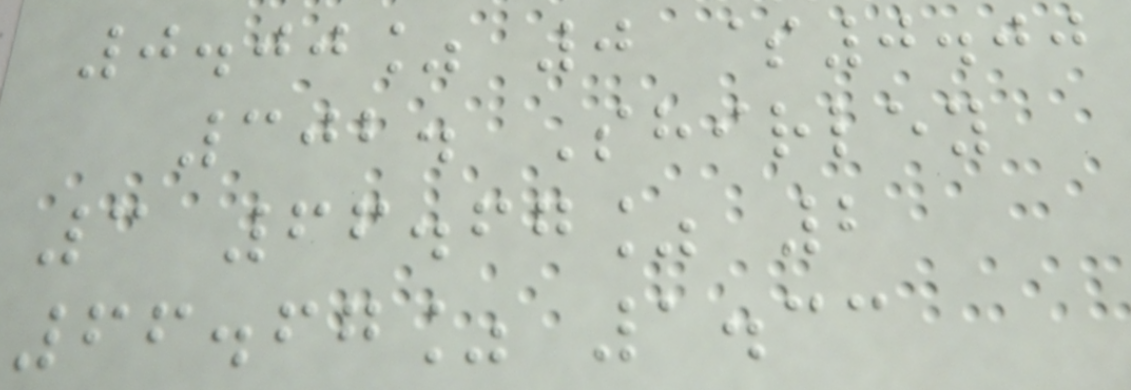0.00% 0 $0.00
302. Shirley
3 66.67% 2
66.67% 1.33
